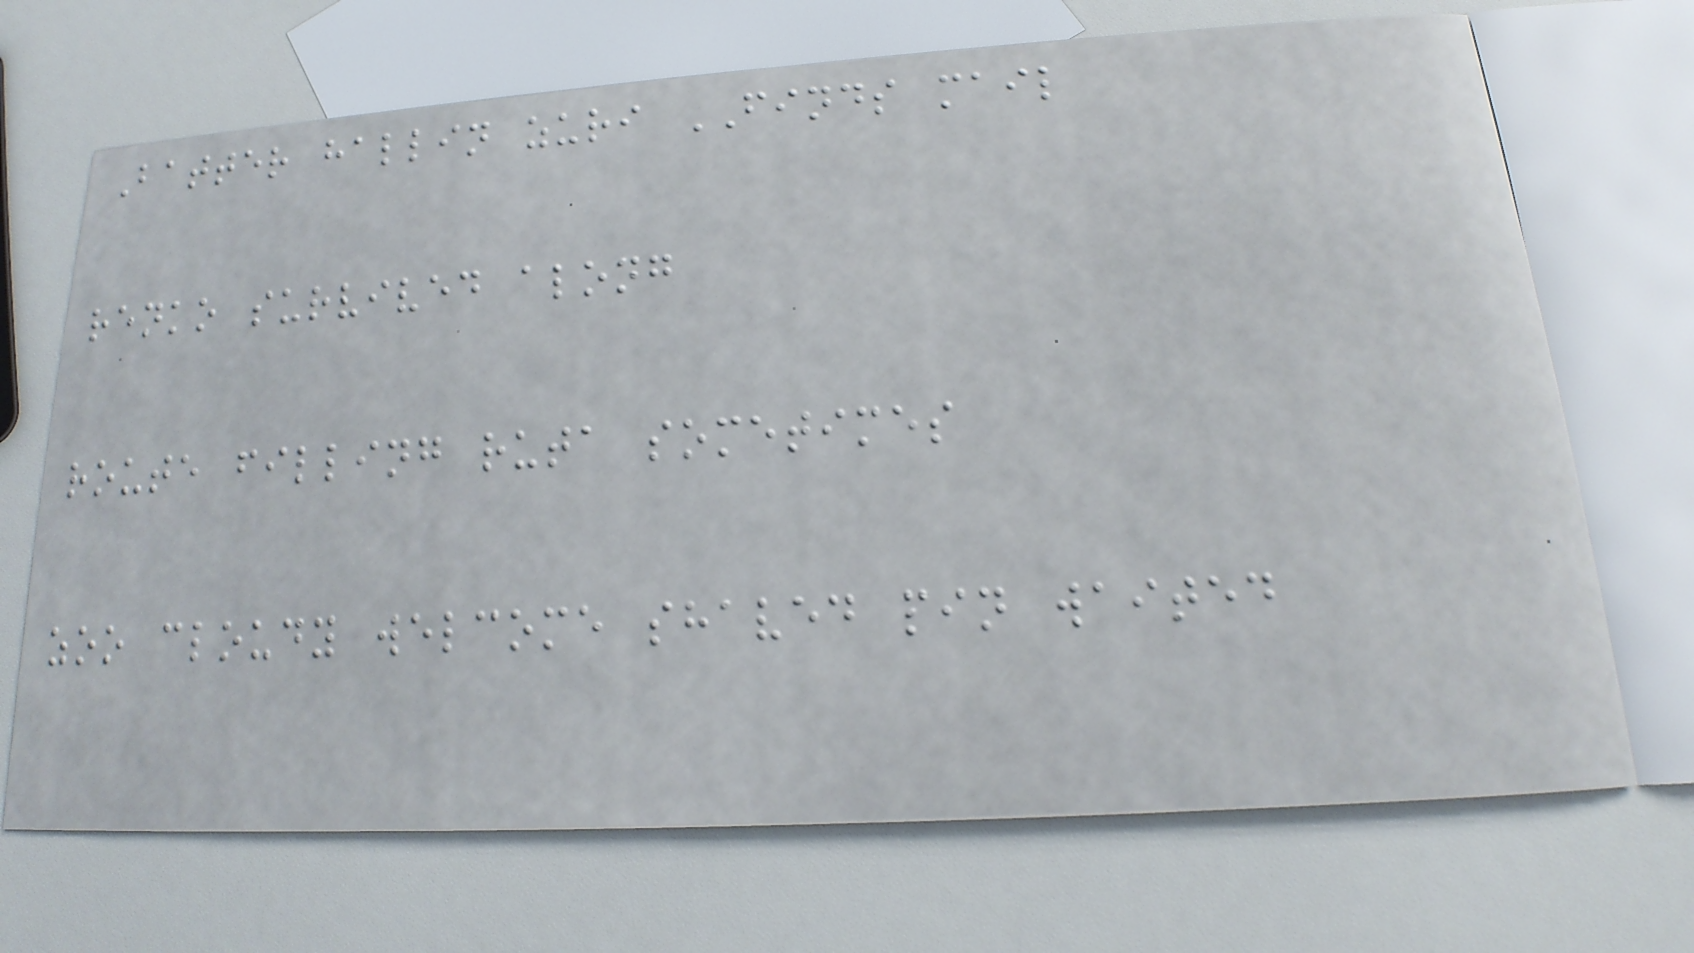Batter hallin zuri FINDS mail
renko survived along
route filling ruta sometimes
zoo cloudy welcome shaved pin waited
